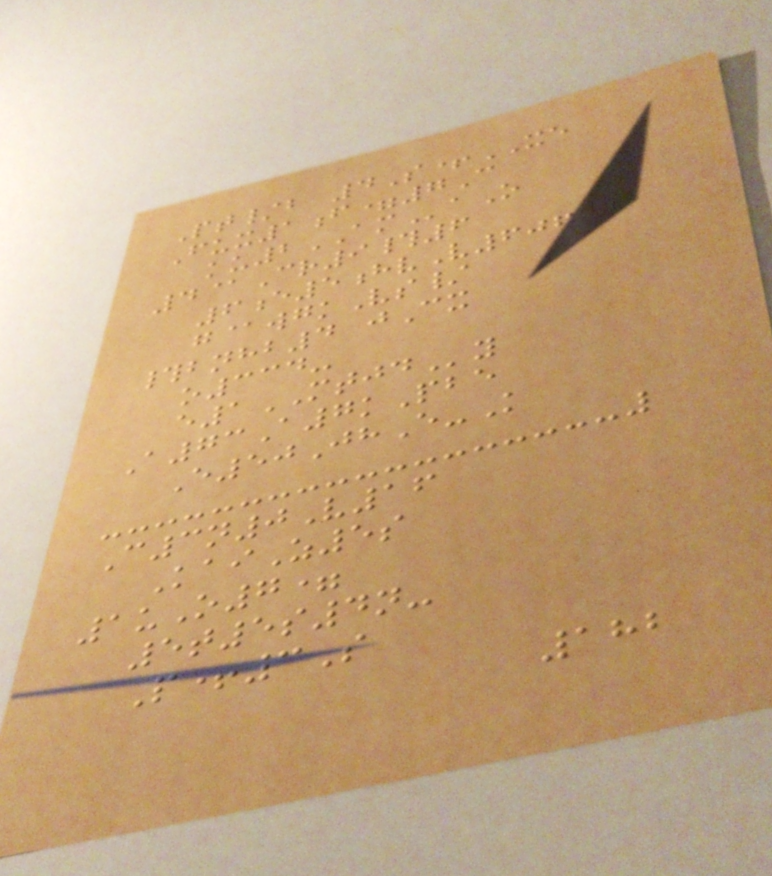Pt/b 4S+XE
Fux1f=7C
ku2AMaO
4@Cr9#6
6e5hvV606
g@wgkVs/
#bnhb4 jCx
o334-
e1MTJDy
A73A7kPbe
E50JhE-K
C3n0V16
KaiZ5s
1uO7=
5t5s4n-
P+3S
182
